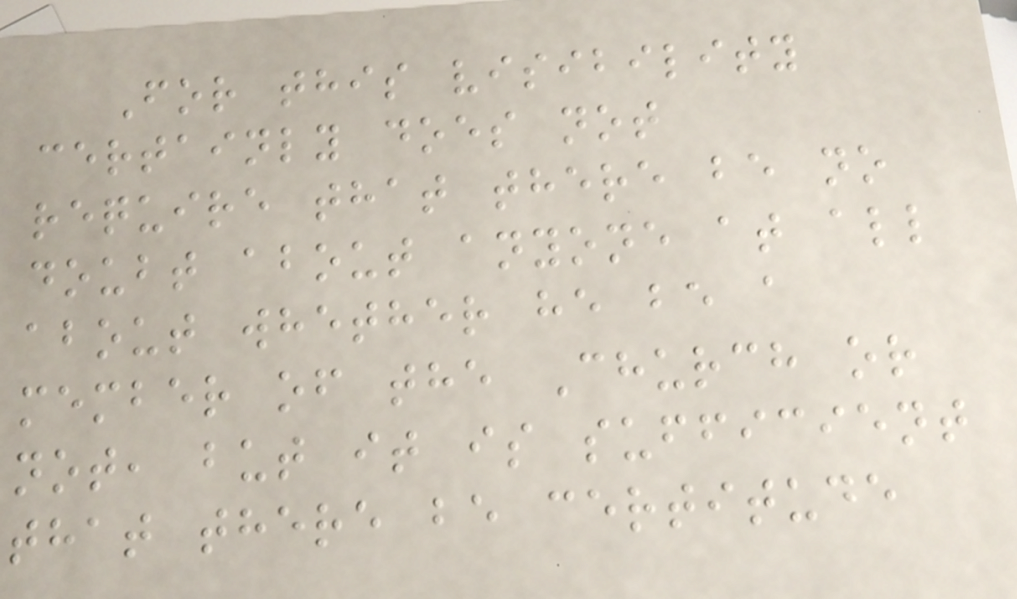For this visibility
certainly does not
require that there be no
doubt about anyone at all
about whether he be a
member of the Church or
not, but it is sufficient
that there be certitude
